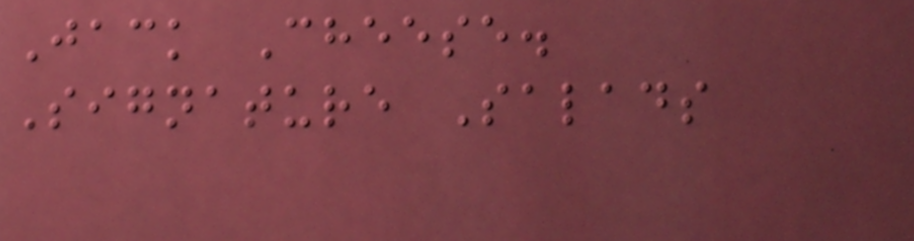Jack Cheese.
Signature Salads
